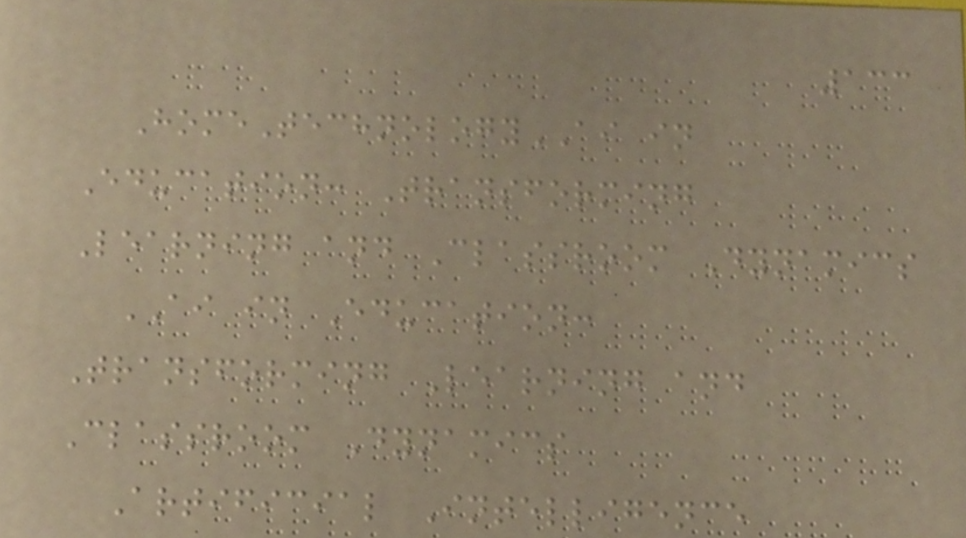133
HomeTechnologyAI in
Education: Transforming
Learning and Classroom Dynamics
AI in Education:
Transforming Learning and
Classroom Dynamics
Artificial Intelligence
